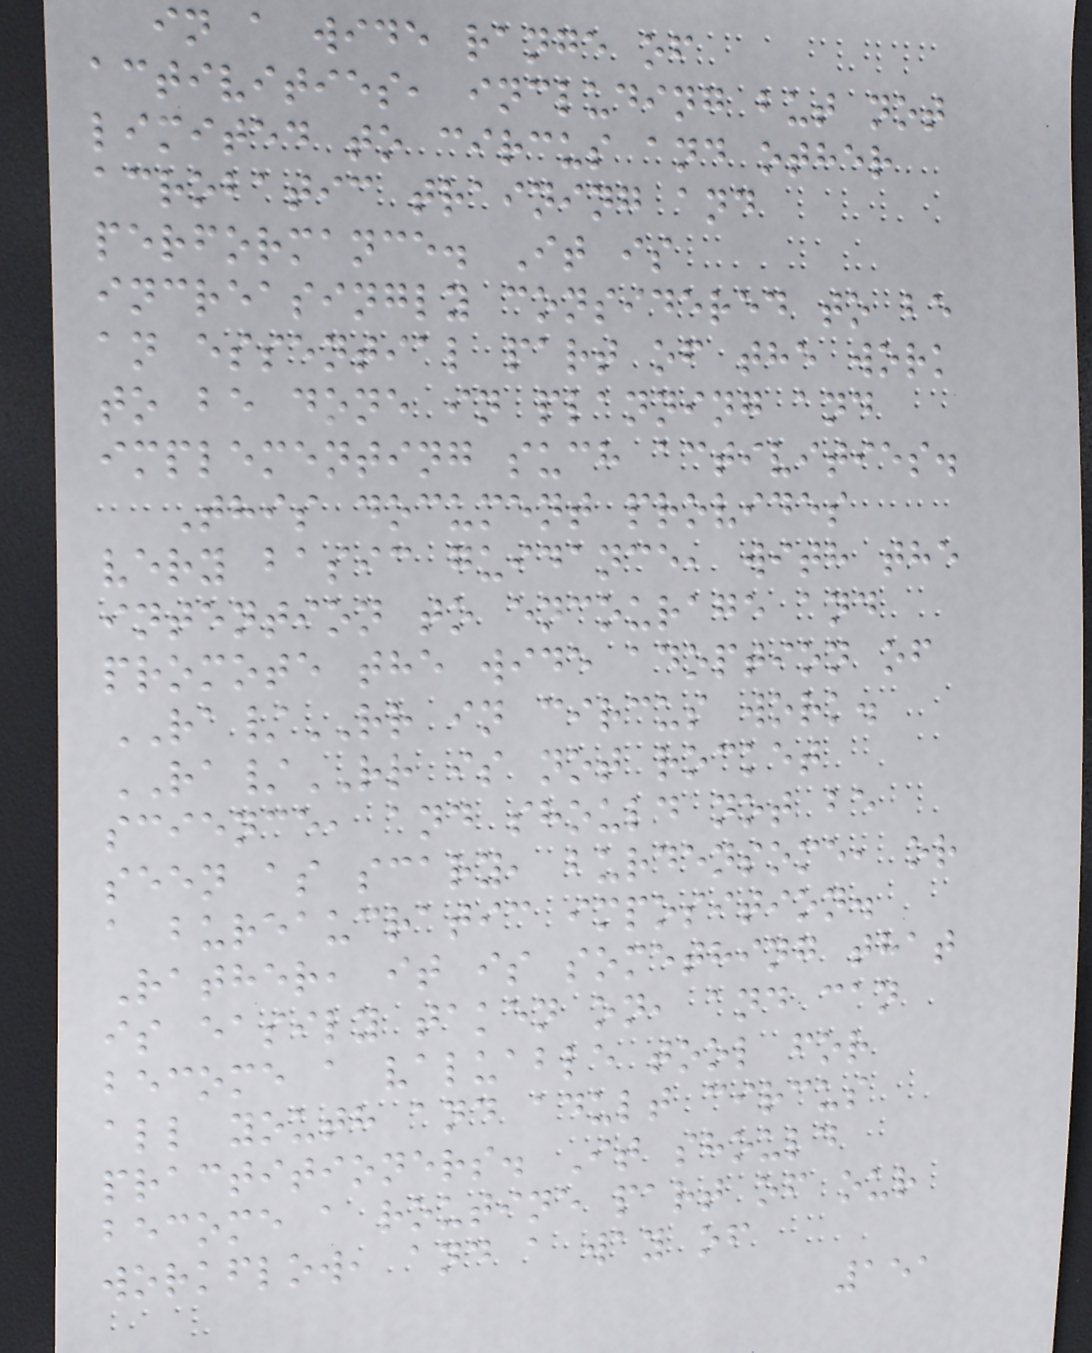in a wide range of
activities, including but not
limited to circus and other
acrobatic training and
performance. It is
increasingly considered to be
an essential part of the work
to be done in planning and
implementing such activities.
This document provides
very basic guidance, with the
intention to encourage and
promote the wide adoption of
RA/RR in circus work.
RA/RR is not rocket
science, and should not be
seen as scary, burdensome, or
a bureaucratic imposition.
Rather, it is something that
is easily taken on, and can
become a valuable tool for
all youth and adult circus
practitioners. It should
become a routine part of our
workflow, and a way of
151
